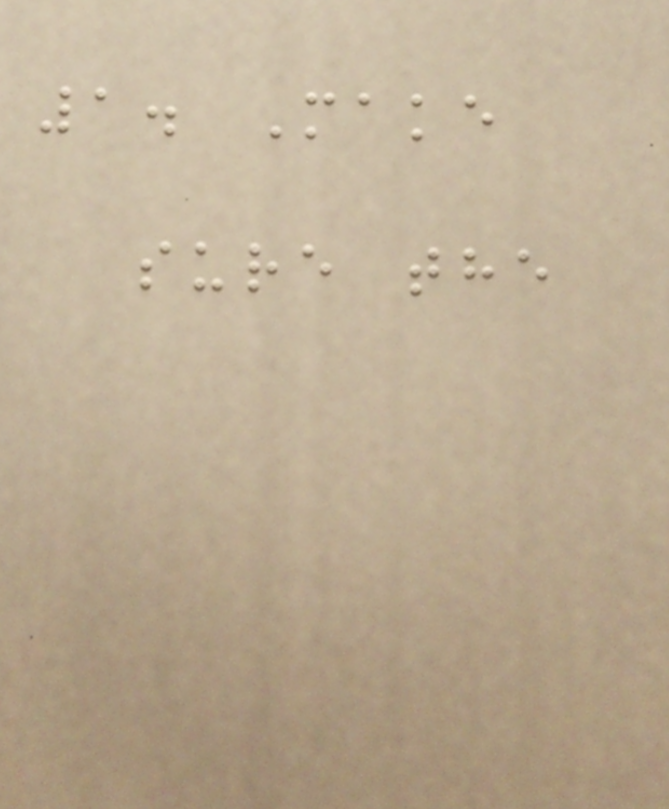1. Make
sure the
